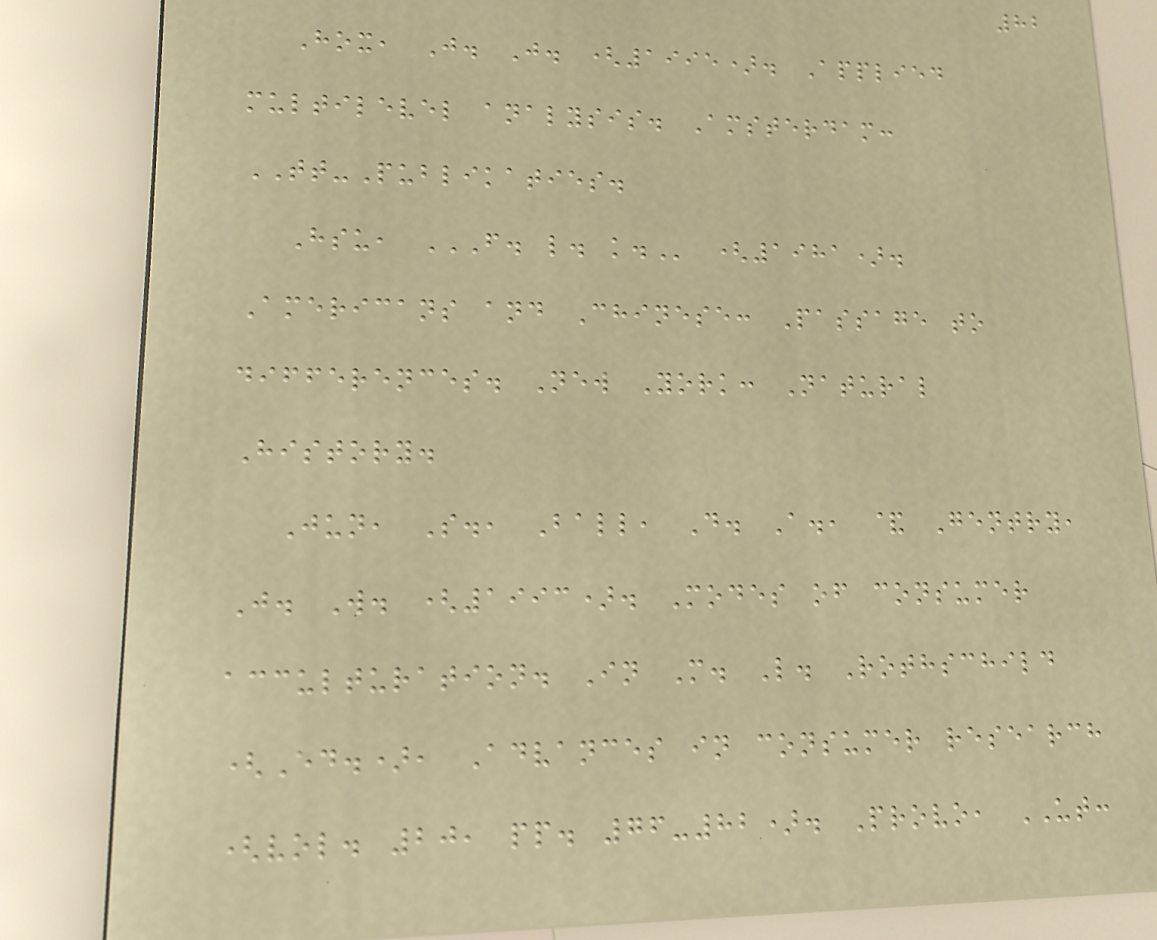82
Hox, J. J. (1995). Applied
multilevel analysis. Amsterdam:
TT-Publikaties.
Hsu, F. L. K. (1981).
Americans and Chinese: Passage to
differences. New York: Natural
History.
Jun, S., Ball, D. A., & Gentry,
J. W. (1993). Modes of consumer
acculturation. In M. L. Rothschild
(Ed.), Advances in consumer research
(vol. 20, pp. 76-82). Provo, UT:
